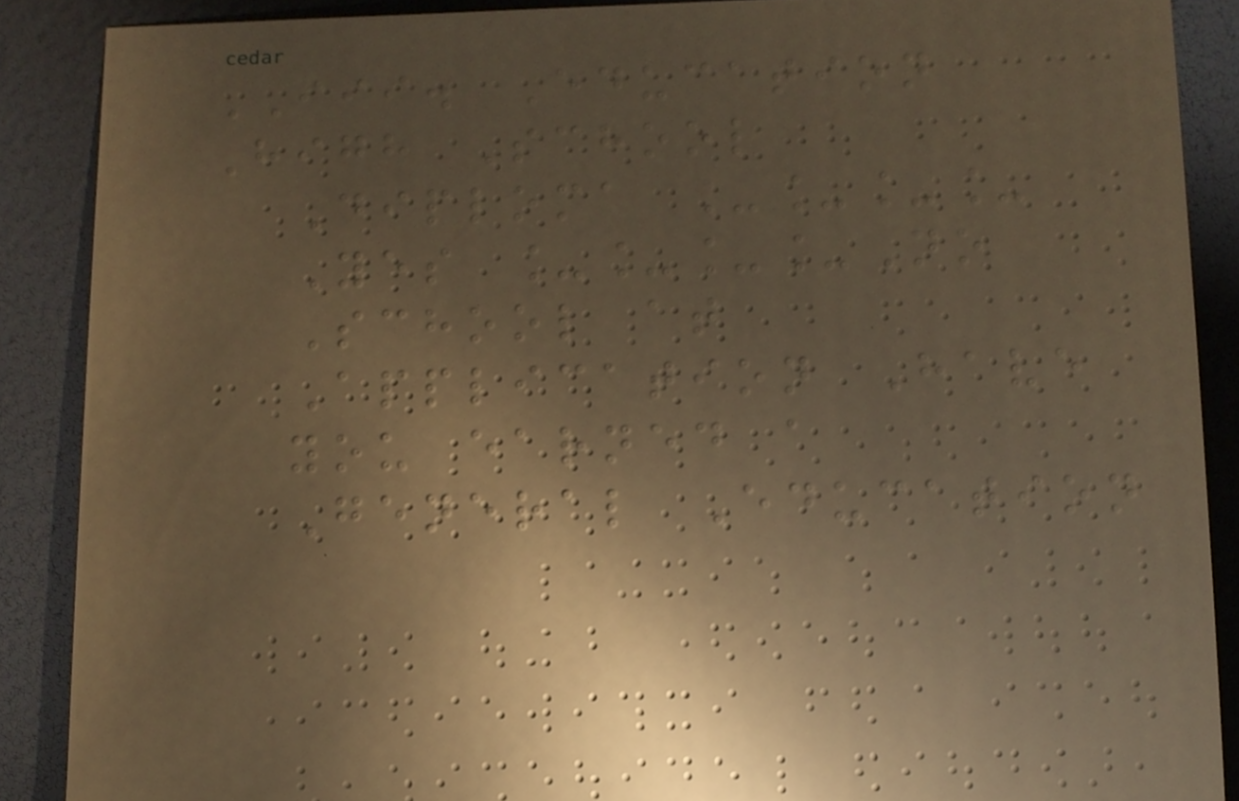III. Education
High School
Diploma ____
Yes ____No
School at
Application Have
you earned a
General Education
